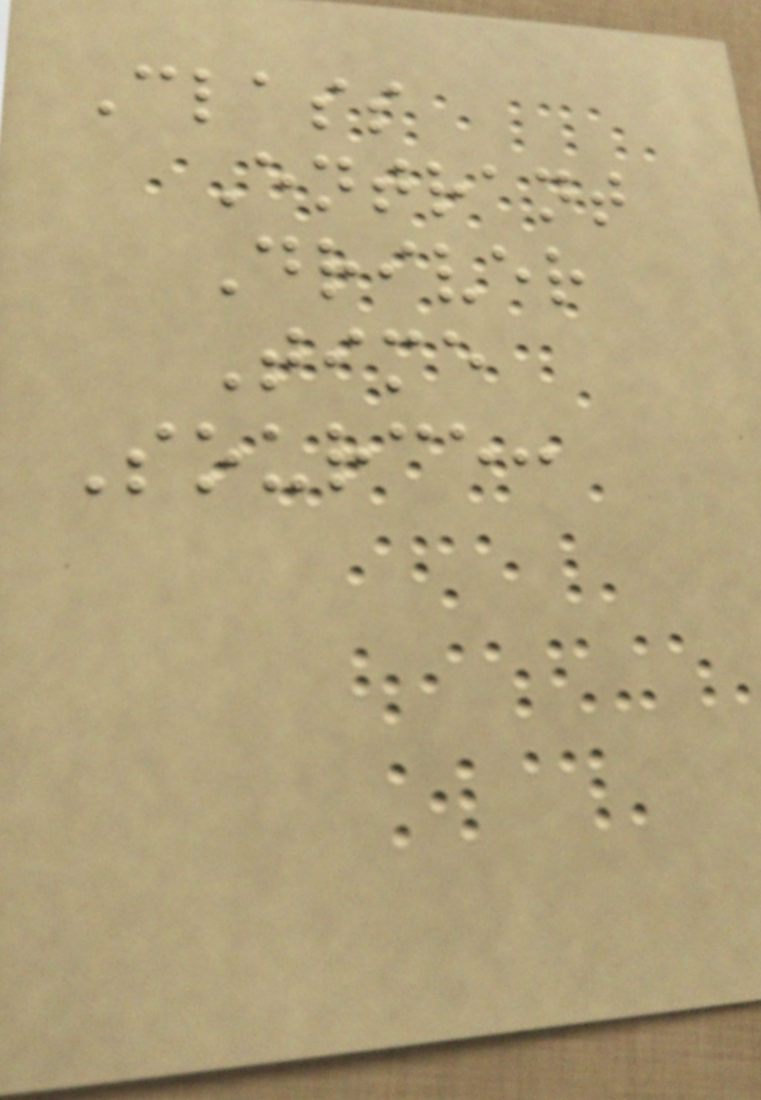Class
Entrant
Driver
Time
Source:
